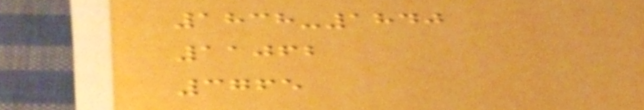1838-1840
11062
3765
